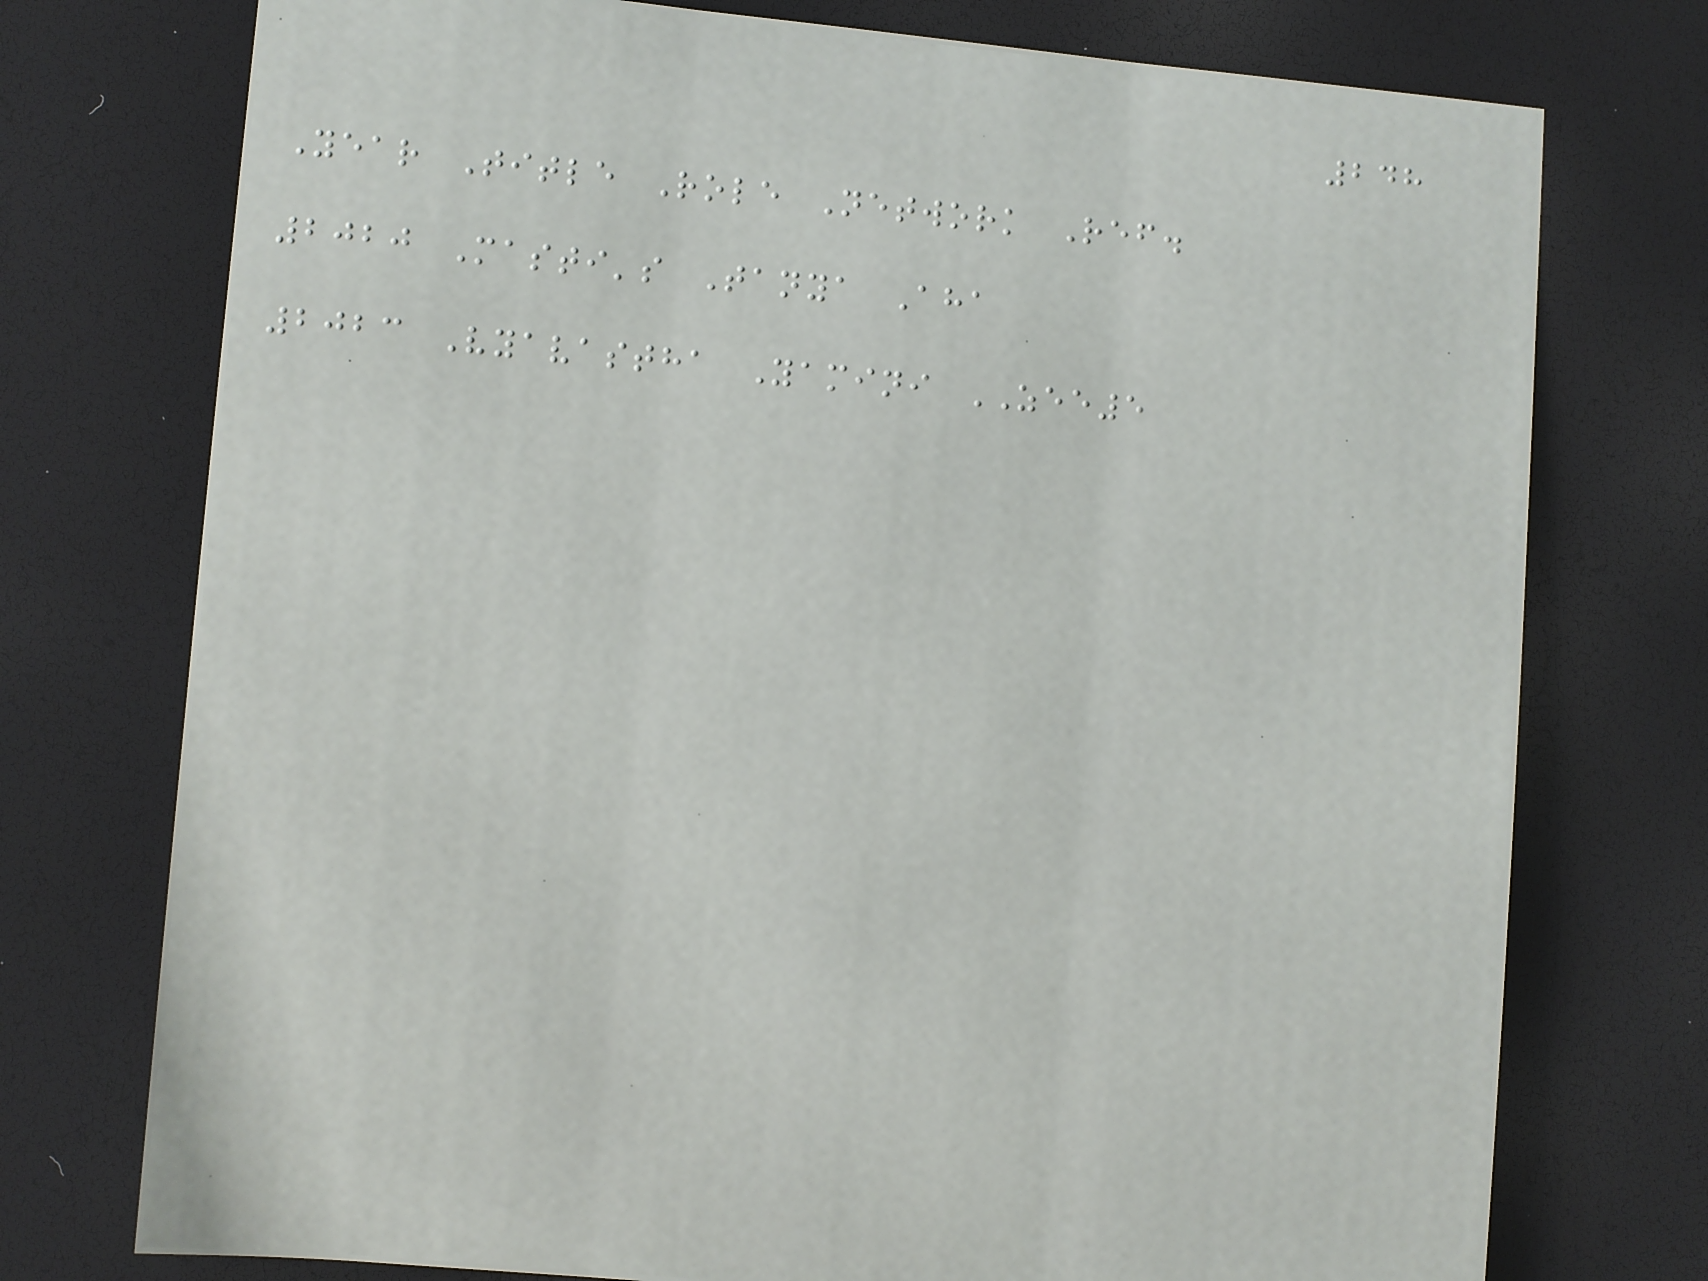248
Year Title Role Network Ref.
2020 Masti's Tanya Aha
2023 Vyavastha Yamini ZEE5
